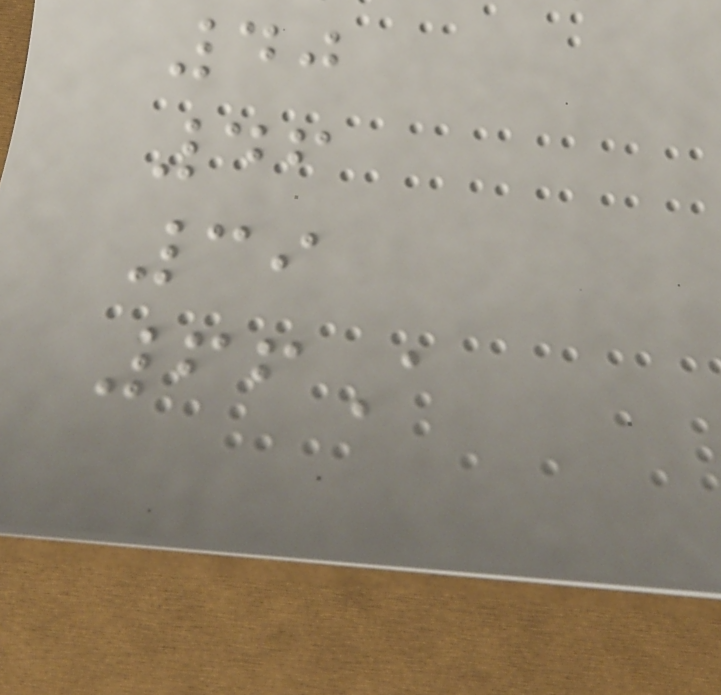40
46
39
66A
